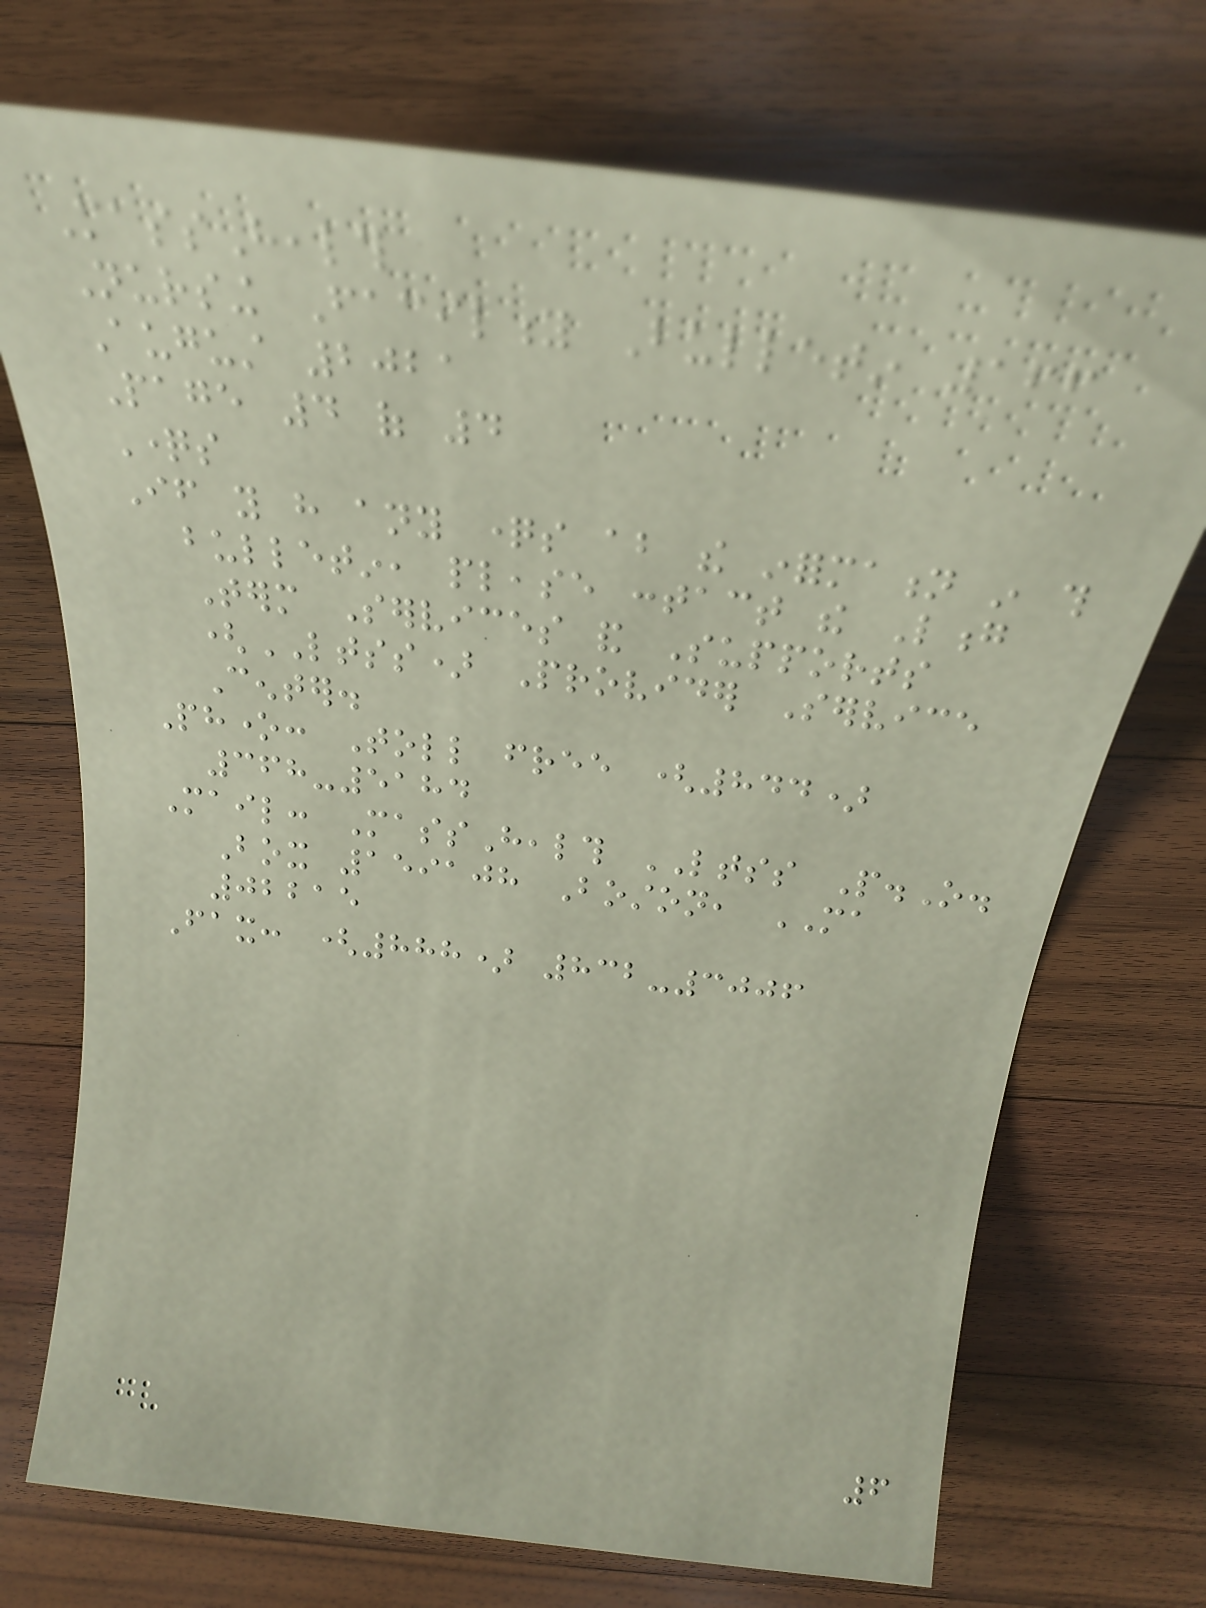MassHealth
Nursing Facility Bulletin 166
August 2021
Page 4 of 4
Questions
If you have any questions about the information in this
bulletin, please contact the Long
Term Services and Supports
(LTSS) Provider Service
Center.
Phone: Toll free (844)
368-5184
Mail: MassHealth LTSS P.O.
Box 159108 Boston, MA
02215
Fax: (888) 832-3006
6
